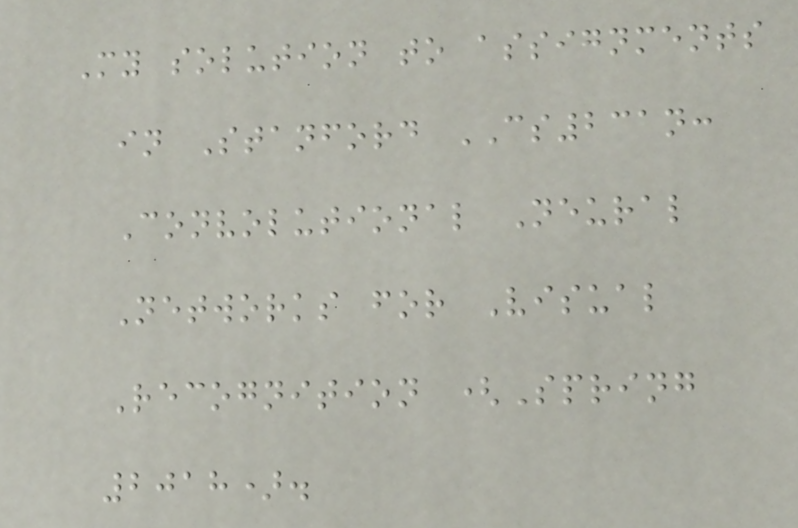My solution to assignments
in Stanford CS231n:
Convolutional Neural
Networks for Visual
Recognition (Spring
2018).
